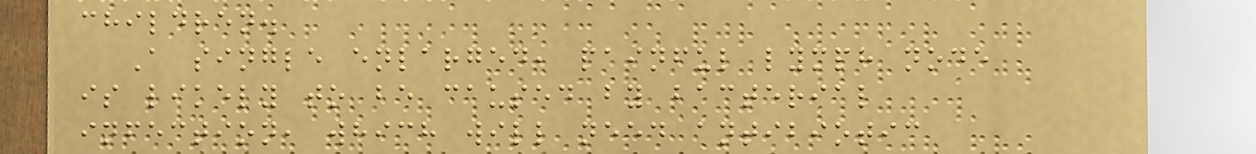children.
A single enlarged, painful lymph node
is likely to be caused by bacterial
infection, which will need antibiotic
